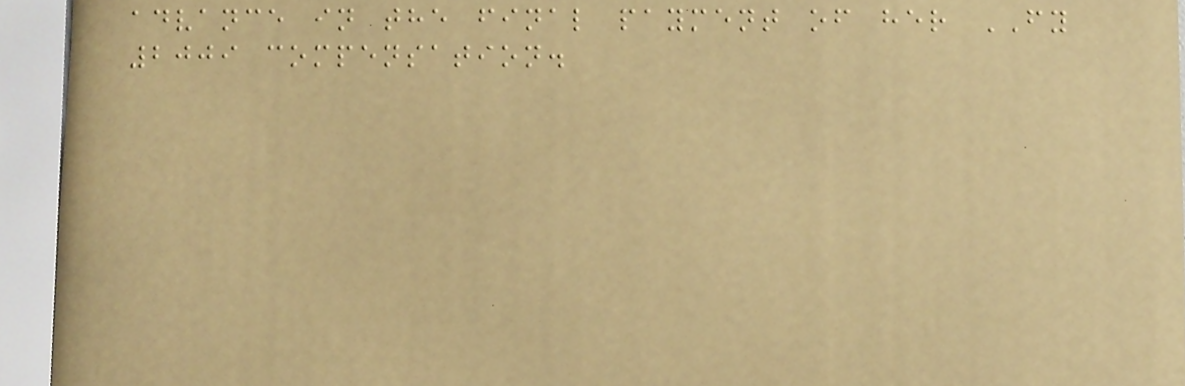advance in the final payment of her FY
2009 compensation.
